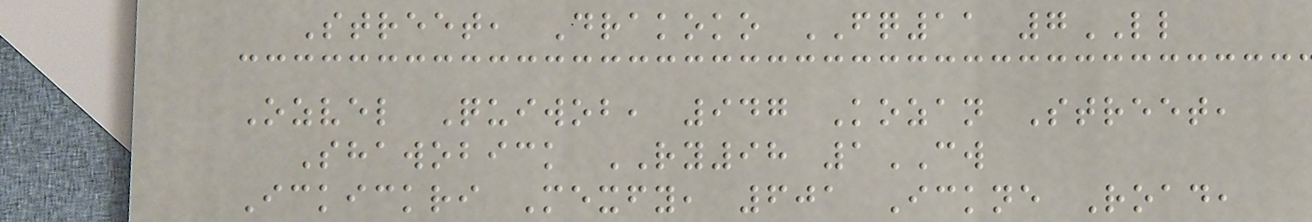Street, Drakoko FQ11 7LL
Ozvel Quiwob, 947 Kozan Street,
Shawobick RY98 1CW
Ickickri Mexfy, 601 Ickne Road,
